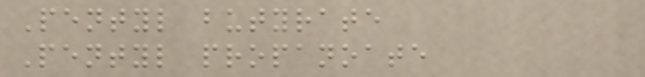Pentyl butyrate
Pentyl propanoate
